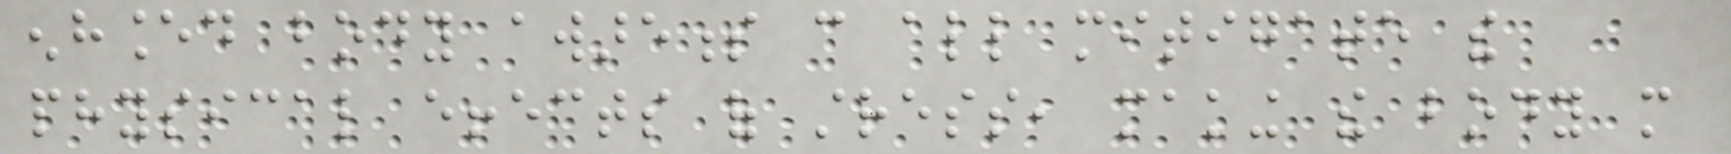enhanced body awareness can all mitigate the
physical effects of stress, making the body more
